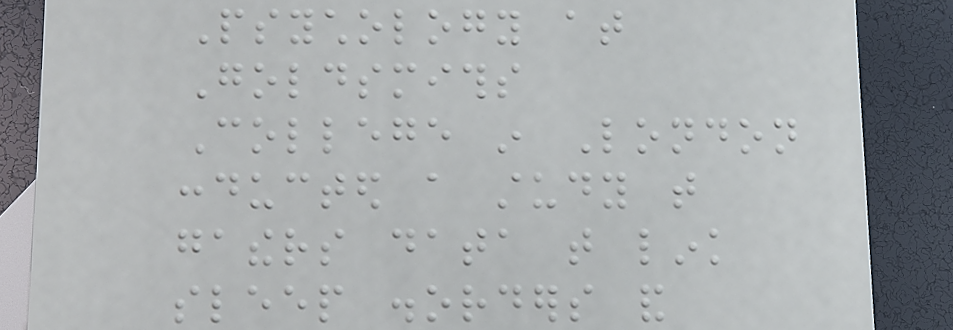Psychology at
Goldsmiths
College in London
conducted a study that
gathers data that link
sleep disorders and
